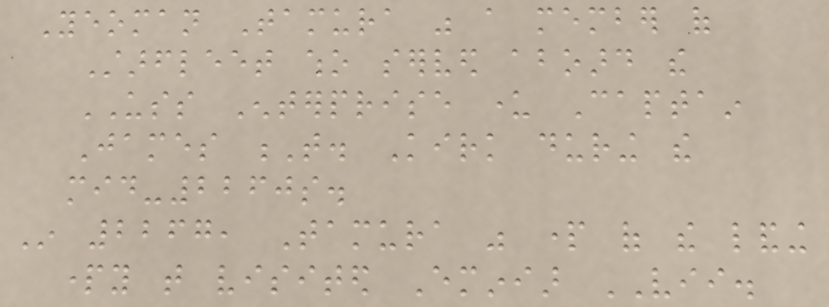Yeoman Tamura was a member of
Starfleet who served aboard the
USS Enterprise under Captain
James T. Kirk during the
mid-2260s.
In 2267, Tamura was part of the landing
party that visited Eminiar VII.
